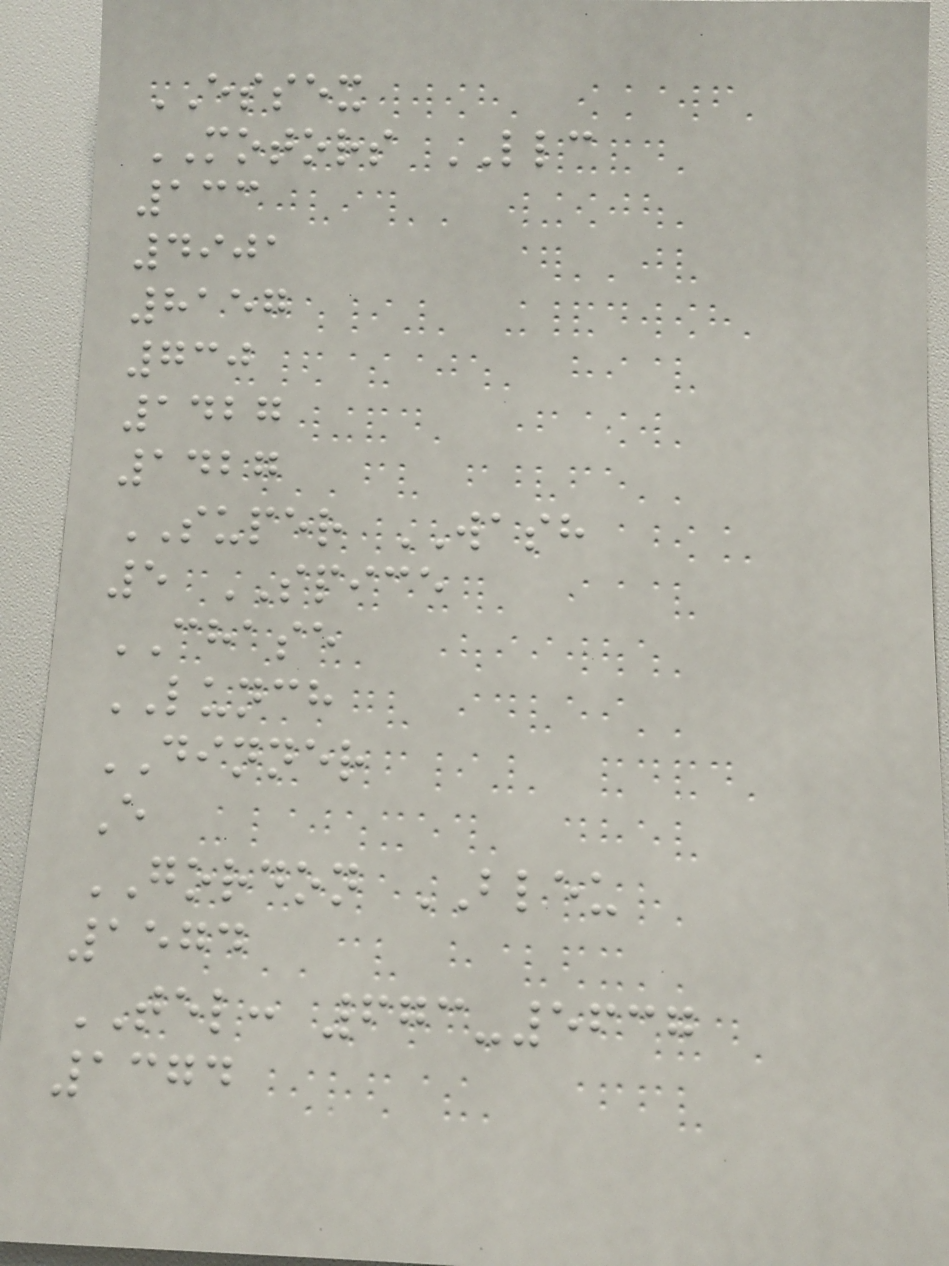ESSEX
MOTORS LLC
133
4901
8157
730
1427
1427
SUPER WASH
5 SPICE
CHASE
LUNCH
DINNER
E
GORDON BLEU
1574
TEL: 673-5637
1374
